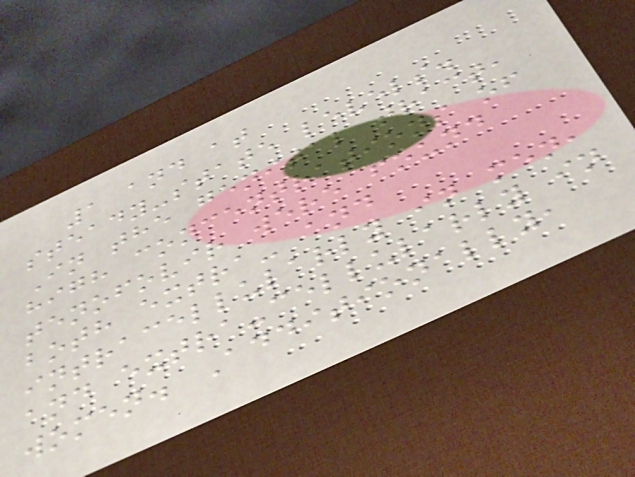1 and at
steady-state levels.
In the genital tract,
high concentrations of
tenofovir were found
both extra- and
intracellularly in men,
and extra-cellularly in
women. Additionally,
